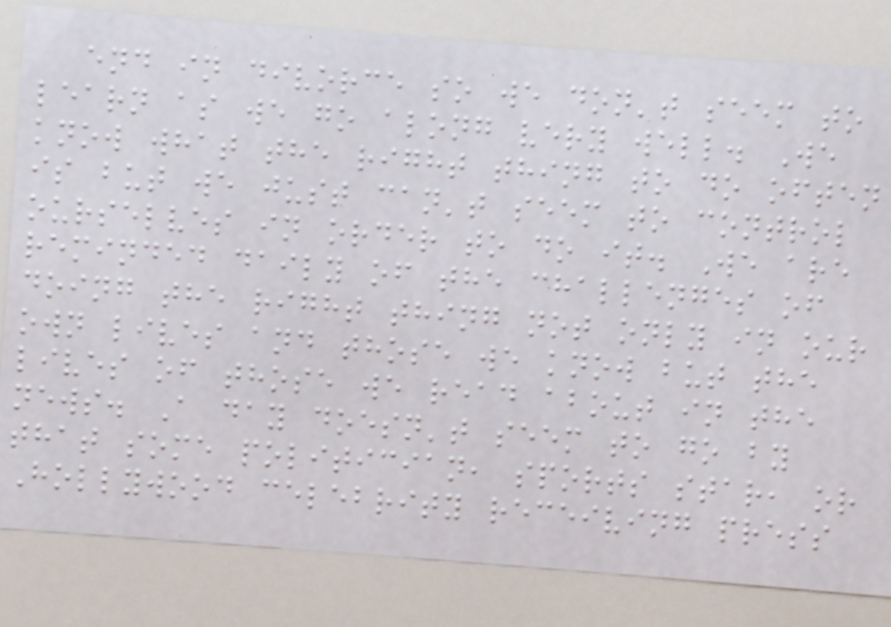end in divorce so we don't seem to
learn as we go along very well. We
know what the right thing to do often
is but we just can't seem to control
ourselves in order to do it. We are
reminded daily of the challenges of
doing the right thing not only in our
own lives and those we know but the
lives of those we read about in the
news. A day doesn't seem to go by
that some politician, sports star, or
Hollywood celebrity receiving press
